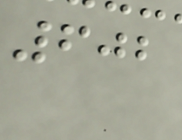602
